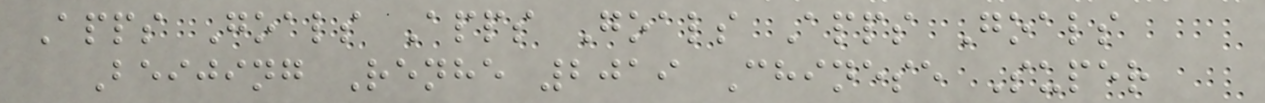Apps Goals Apps Goals Apps Goals
Beijing Renhe 2019 Chinese Super
